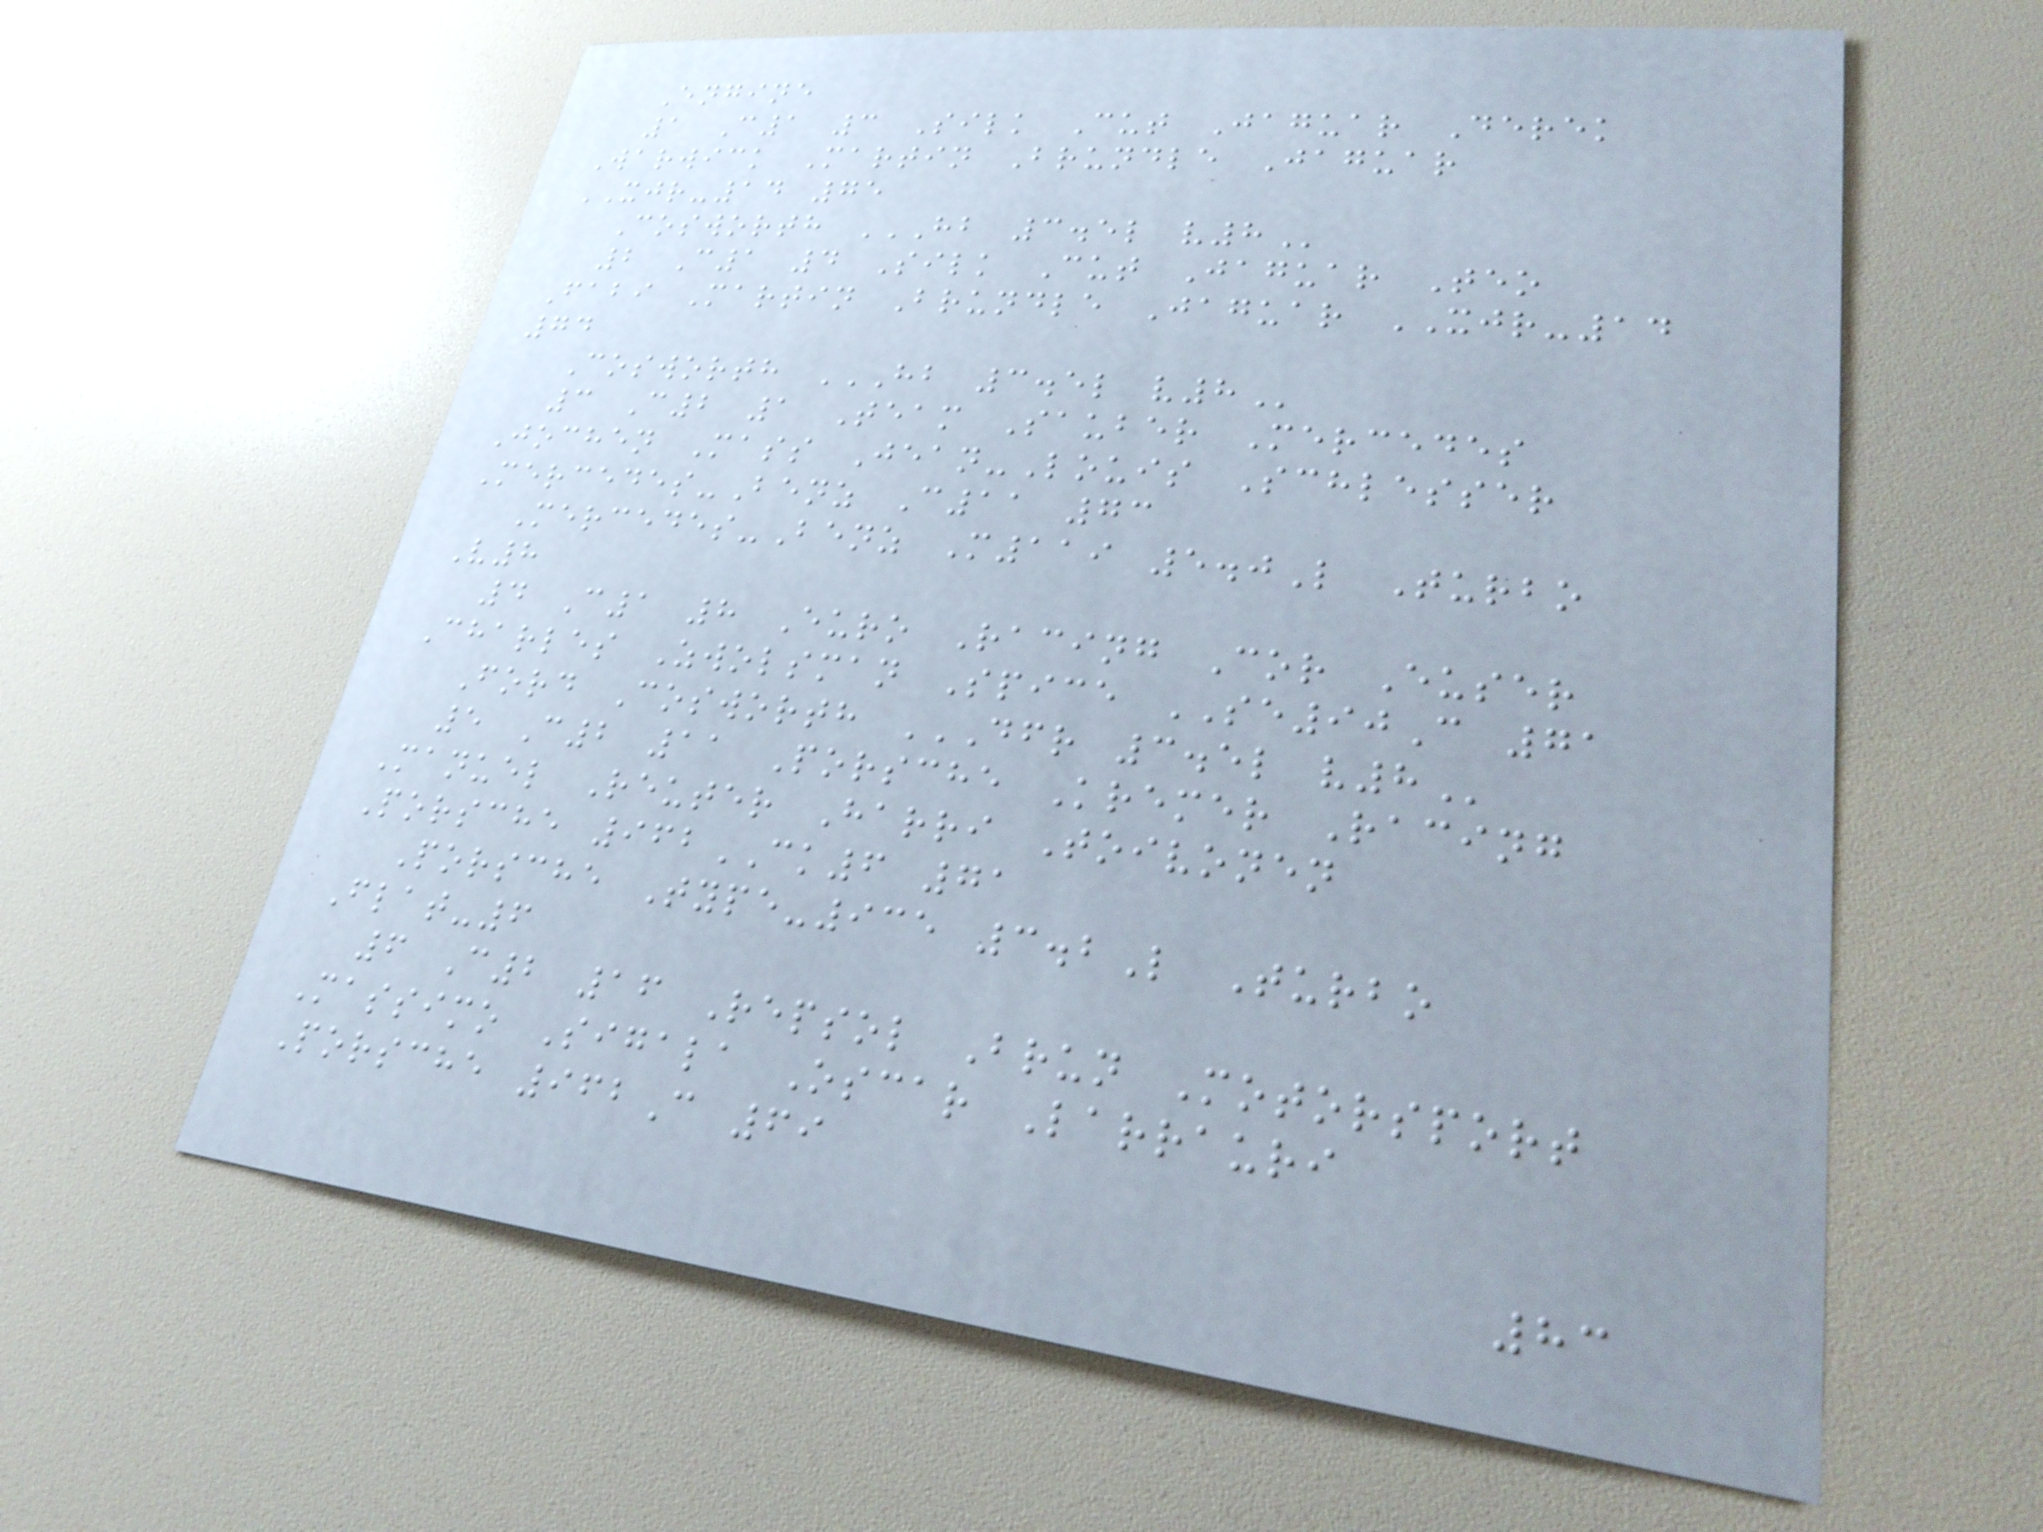Engine
1 C1 3 Silk Cut Jaguar Derek
Warwick Martin Brundle Jaguar
XJR-14 75
Cosworth HB 3.5L V8
2 C1 4 Silk Cut Jaguar Teo
Fabi Martin Brundle Jaguar XJR-14
74
Cosworth HB 3.5L V8
3 C2 1 Team Sauber Mercedes
Jochen Mass Jean-Louis Schlesser
Mercedes-Benz C11 73
Mercedes-Benz M119 5.0L Turbo
V8
4 C1 8 Euro Racing Cor Euser
Charles Zwolsman Spice SE90C 71
Ford Cosworth DFR 3.5L V8
5 C2 11 Porsche Kremer Racing
Manuel Reuter Harri Toivonen
Porsche 962CK6 71
Porsche Type-935 3.2L Turbo
Flat-6
6 C2 16 Repsol Brun Motorsport
Massimo Sigala Oscar Larrauri
Porsche 962C 69
83
